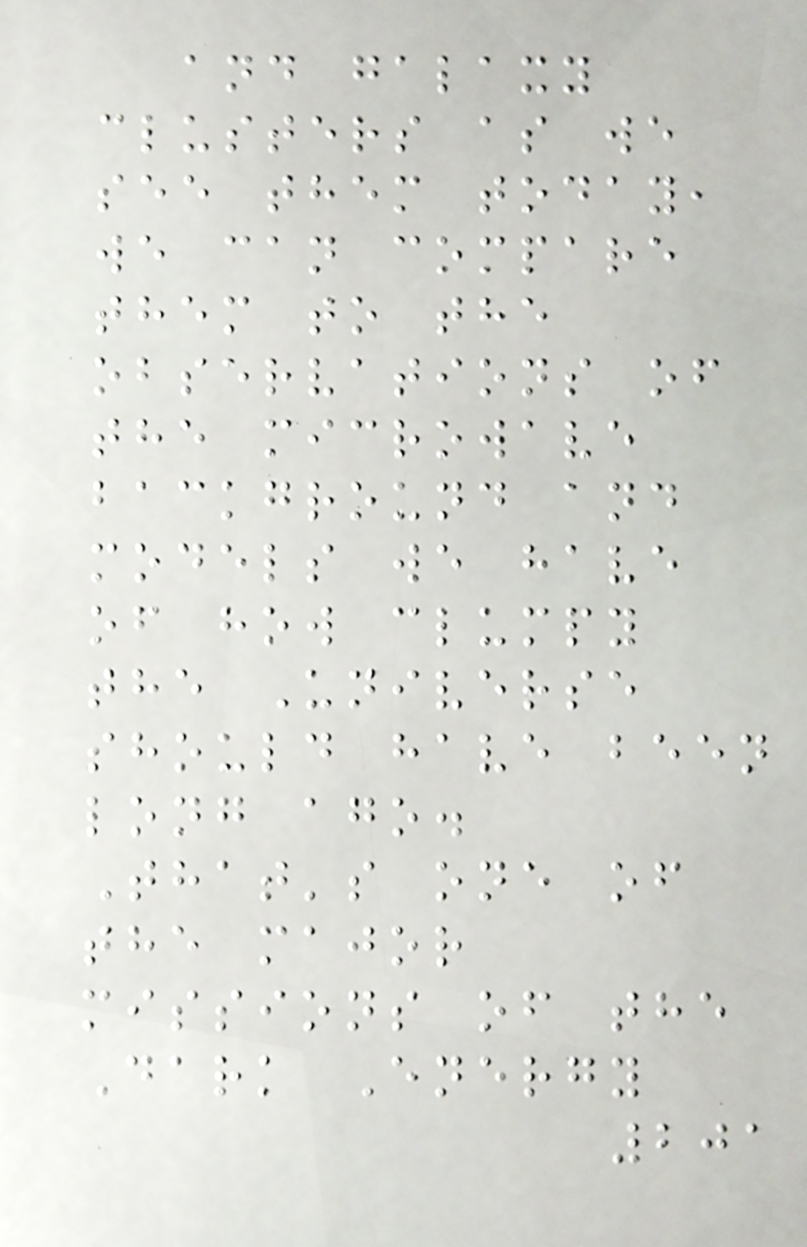and galaxy
clusters as we
see them today,
we can compare
them to the
observations of
the microwave
background and
models we have
of how clumpy
the Universe
should have been
long ago.
That's one of
the major
missions of the
Dark Energy
201
